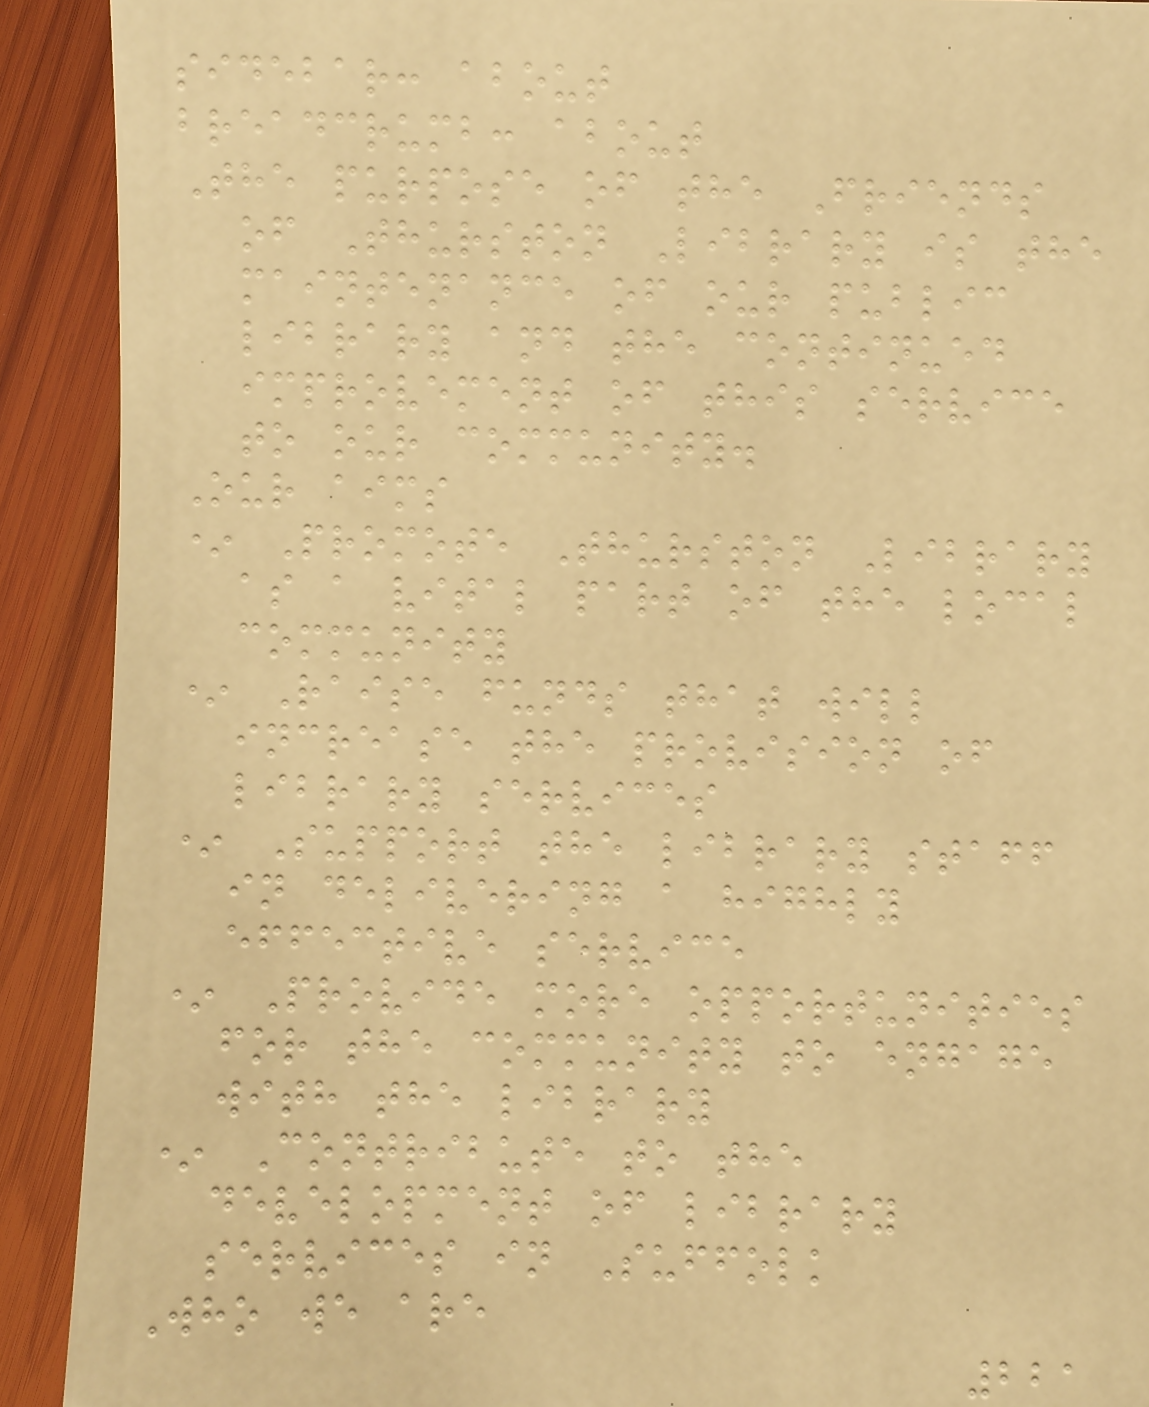sidebar: about
breadcrumb: about
The purpose of the Friends
of Thurston Library is the
maintenance of our public
library and the continued
improvement of this service
to our community.
Our aims
* Promote Thurston Library
as a vital part of the local
community
* Raise funds that will
increase the provision of
library services
* Support the library staff
in delivering a highly
effective service
* Provide more opportunities
for the community to engage
with the library
* Contribute to the
development of library
services in Suffolk
Who we are
221
